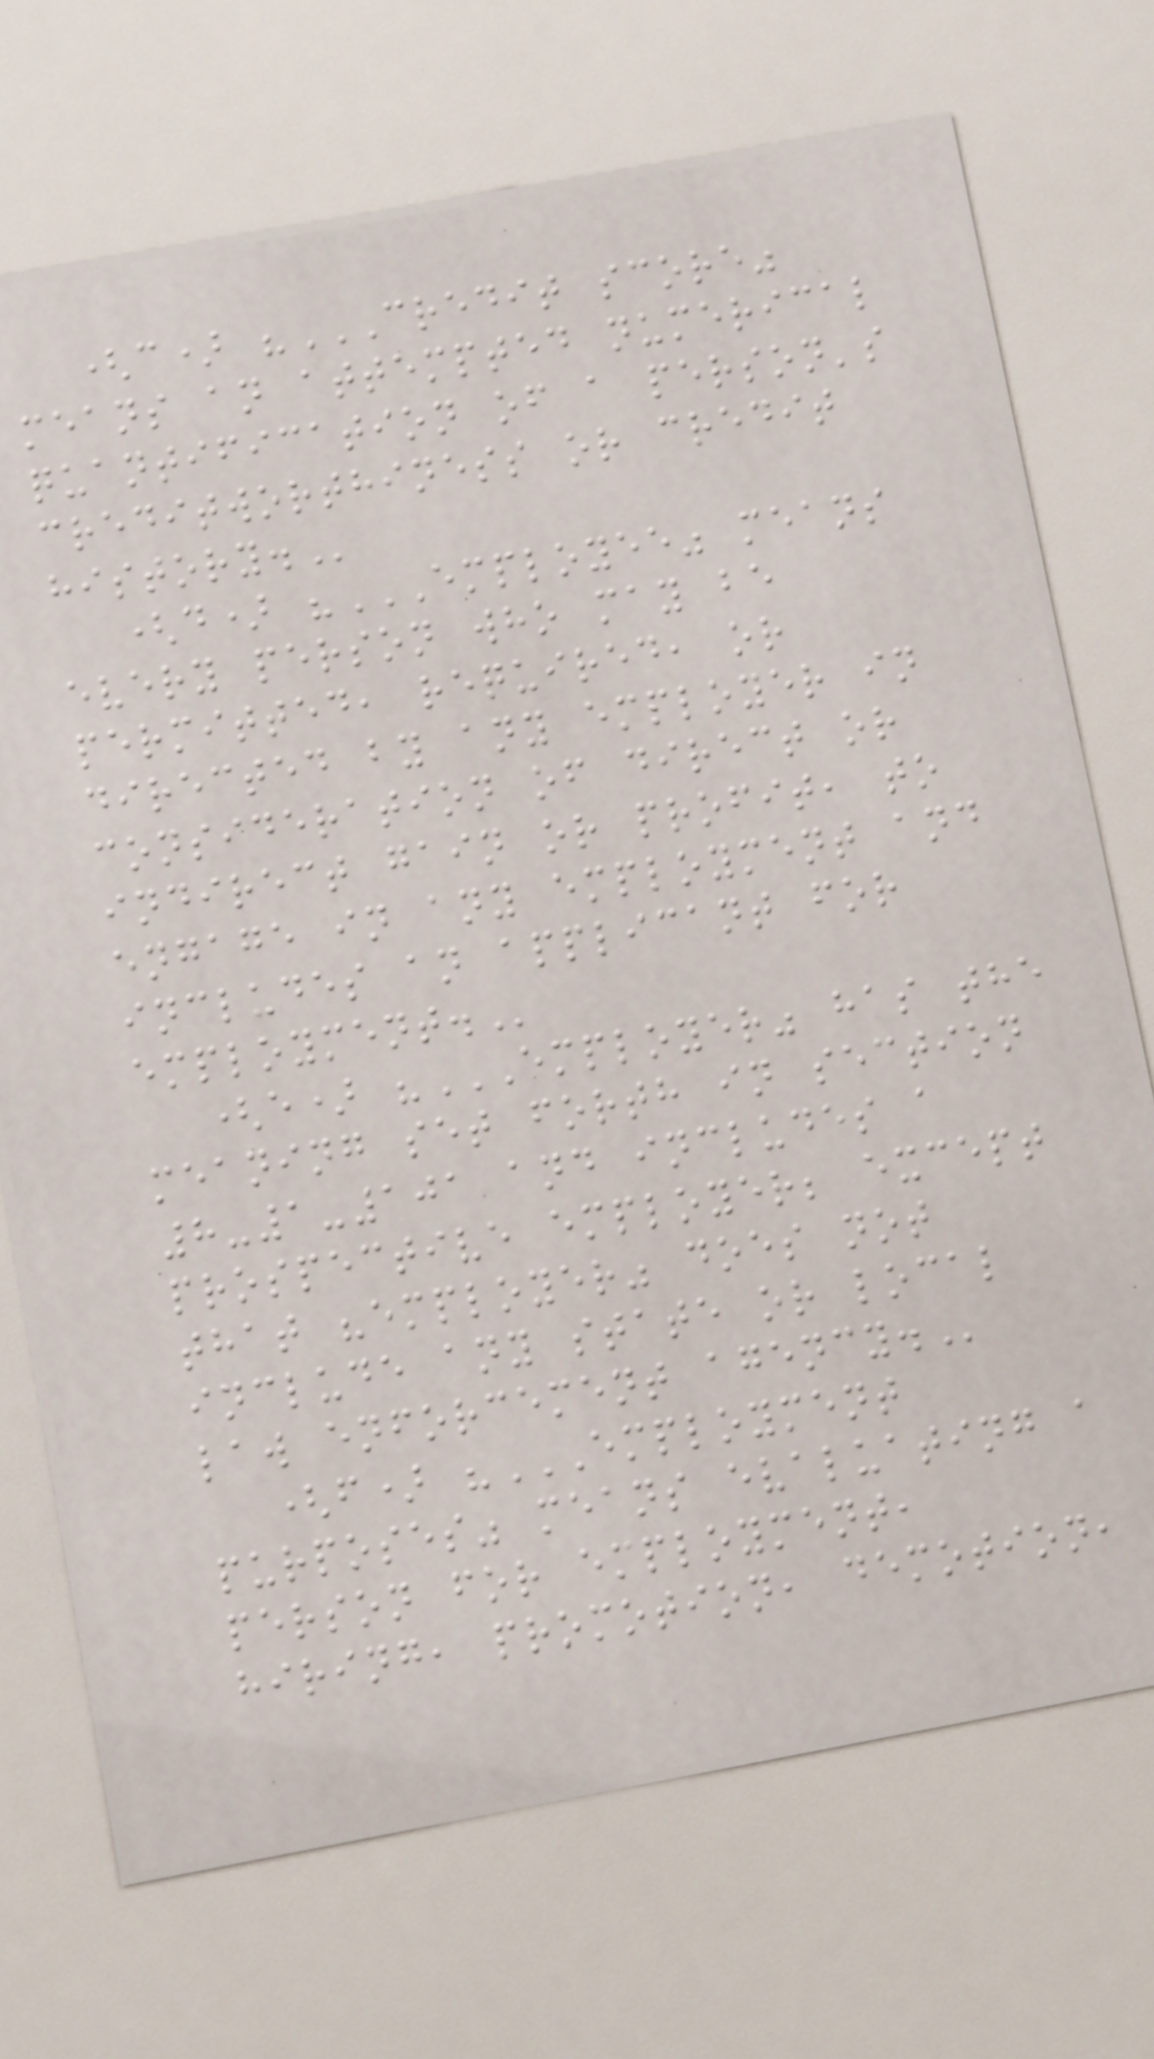(c) "CREDIT SCORE"
MEANS AN ATTEMPTED NUMERICAL
QUANTIFICATION OF A PERSON'S
CREDITWORTHINESS OR CREDIT
HISTORY.
(d) "EMPLOYEE" MEANS
EVERY PERSON WHO MAY BE
PERMITTED, REQUIRED, OR
DIRECTED BY ANY EMPLOYER IN
CONSIDERATION OF DIRECT OR
INDIRECT GAIN OR PROFIT, TO
ENGAGE IN ANY EMPLOYMENT AND
INCLUDES AN APPLICANT FOR
EMPLOYMENT.
(e) "EMPLOYER" HAS THE
MEANING SET FORTH IN SECTION
8-1-101 AND INCLUDES A
PROSPECTIVE EMPLOYER; EXCEPT
THAT "EMPLOYER" DOES NOT
INCLUDE ANY STATE OR LOCAL
LAW ENFORCEMENT AGENCY.
(f) "EMPLOYMENT
PURPOSES" MEANS EVALUATING A
PERSON FOR EMPLOYMENT,
HIRING, PROMOTION, DEMOTION,
